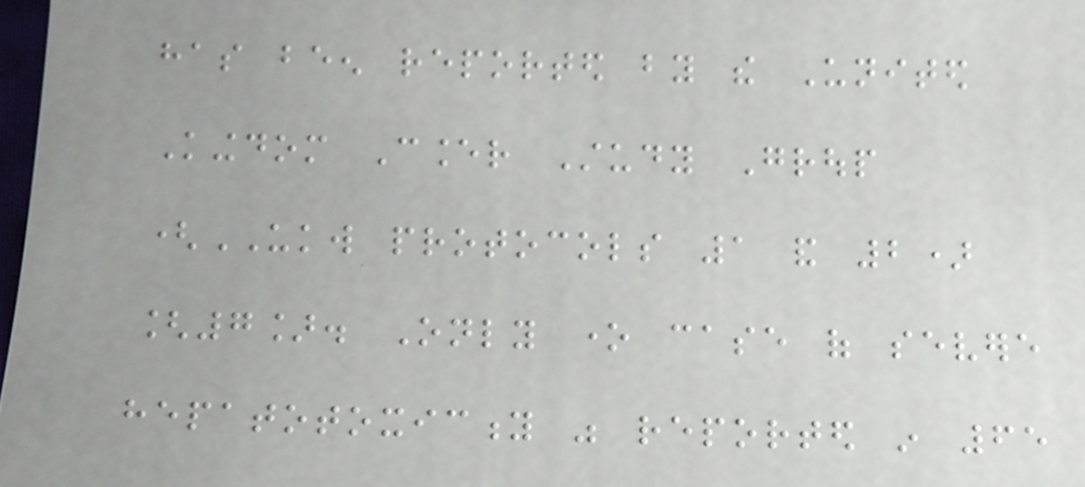has been reported by the United
Kingdom Cancer Study Group
(UKW protocols 1 and 2)
[7]. Only one case of severe
hepatotoxicity was reported in 65
